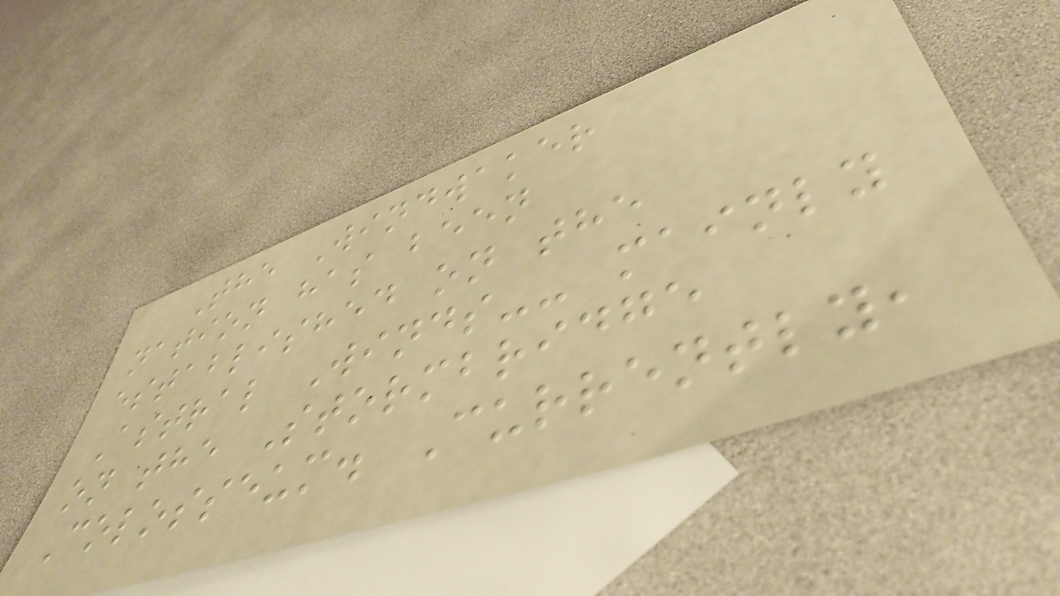The Windwaker
nation has been
established on the
Astral Winds-- mainly
on the Stormbridge
Colosseum. Currently,
